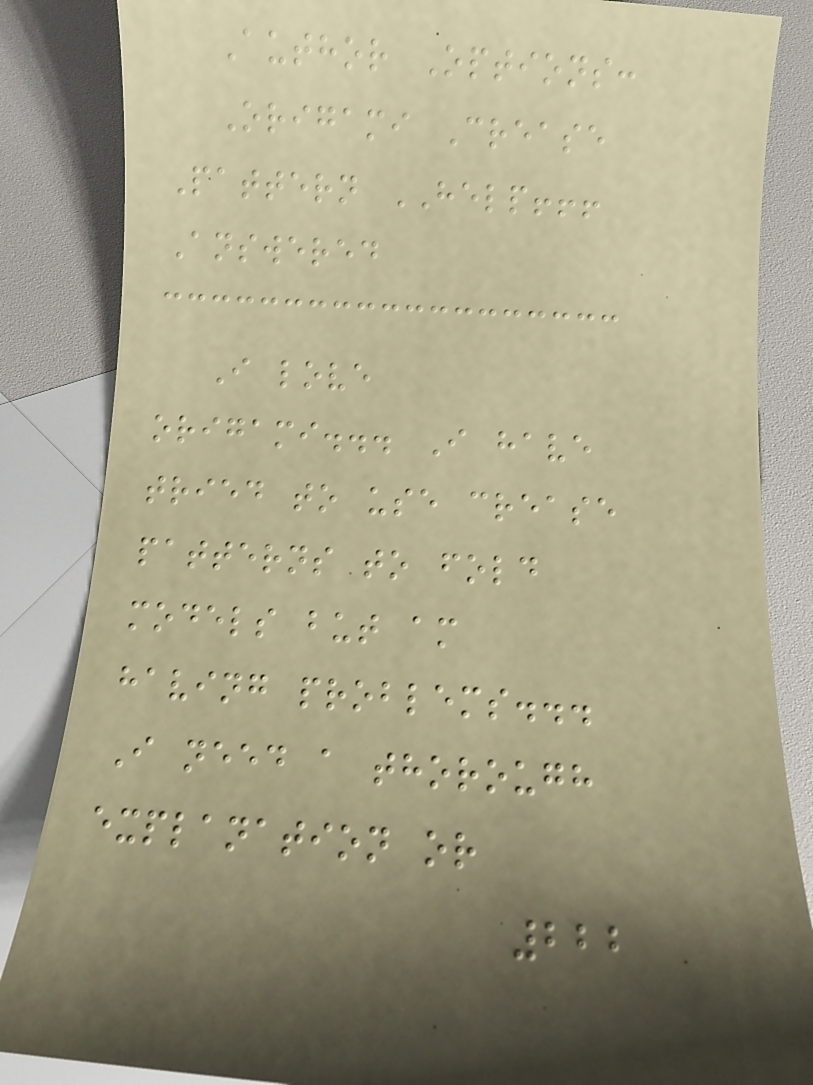Author Options:
Origami Crease
Pattern HELP!!!
Answered
I love
origami... I have
tried to use crease
patterns to fold
models but am
having problems...
I need a thorough
explanation or
222
